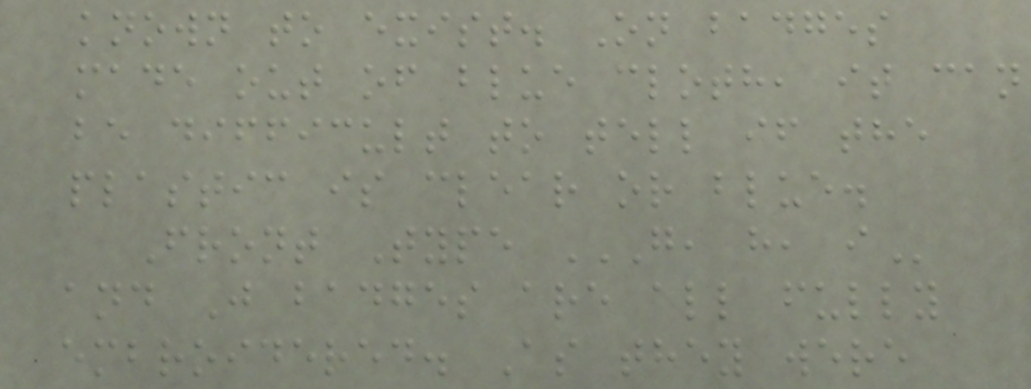known to exist. On badges
made out of blue cloth, it can
be difficult to tell if the
plastic is clear or blue.
Front Type G, H, I
and J badges are all fully
embroidered. As they were
